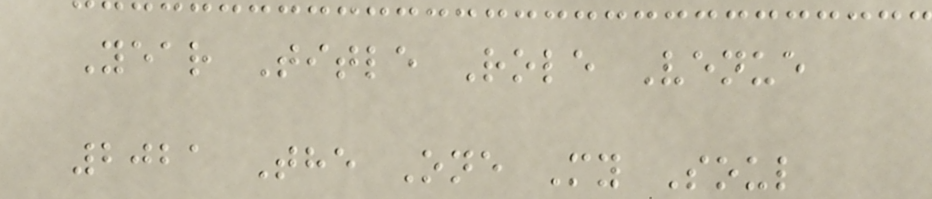Year Title Role Venue
2021 The One My Soul
